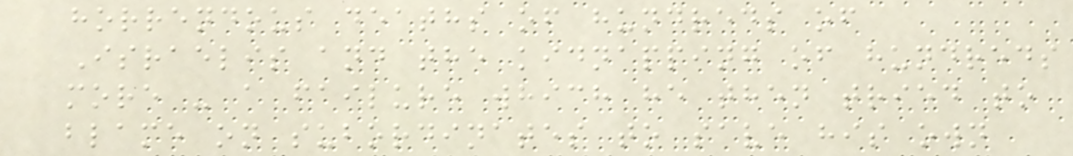horrendous deaths of hundreds of
Israelis and the kidnapping of hundreds
more - a failure which he then tried to
blame on subordinates to save his own
